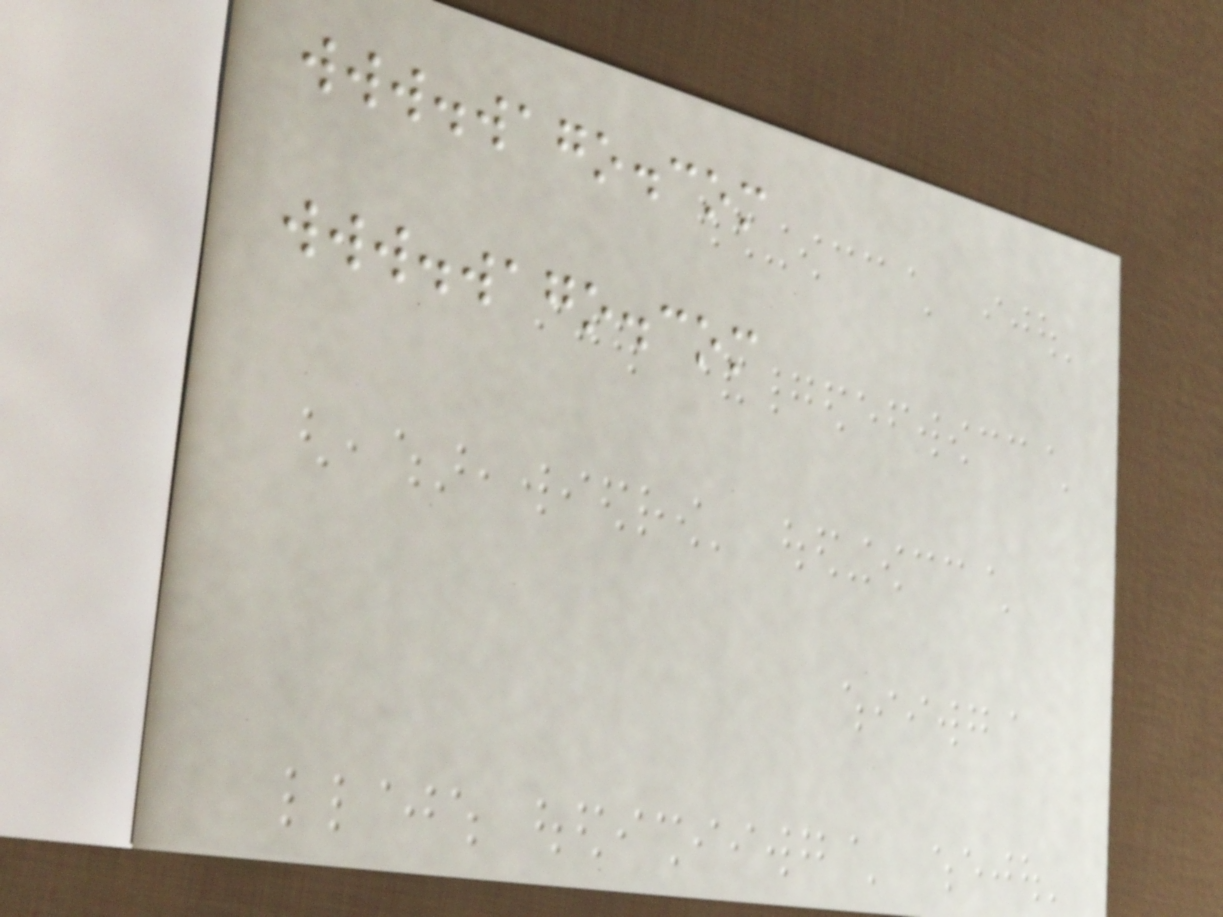www.wago.com
www.wago.com
